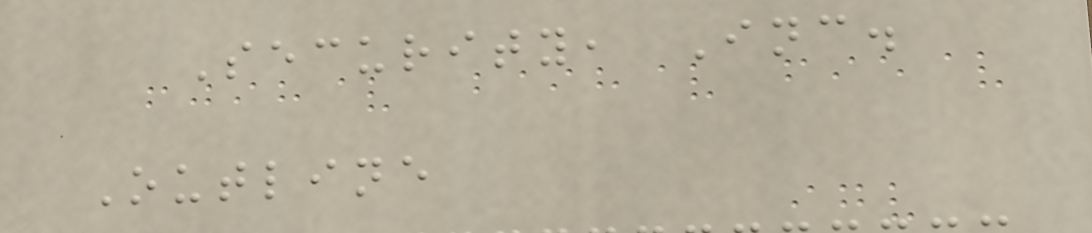Security, Inc.
Outline
